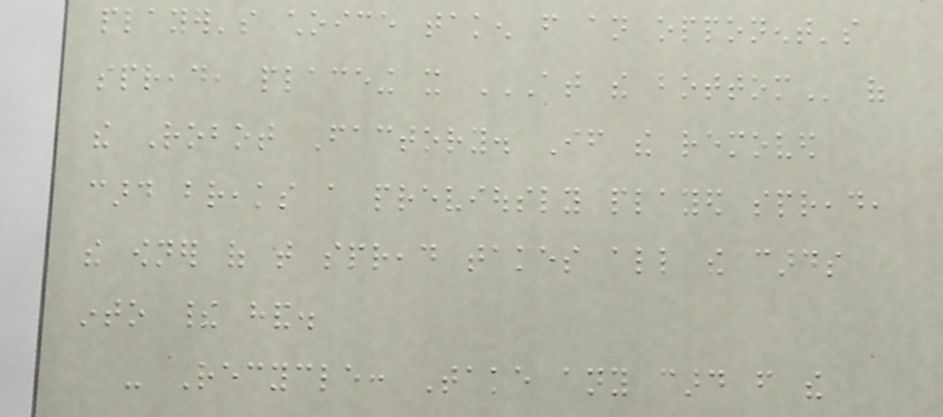player's choice taken from an opponent's
spread, placeing it AT THE BOTTOM of
the Robot Factory. If the removed
card breaks a previously played spread,
the owner of that spread takes all the cards
into their hand.
- Recycle: Take any card from the
